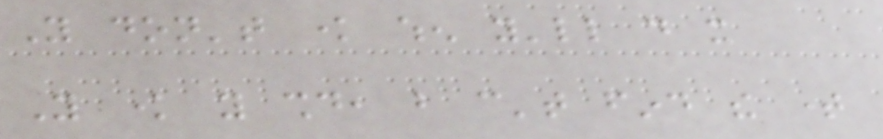You don't know when you'll do it
You know you should, but can't find the time
